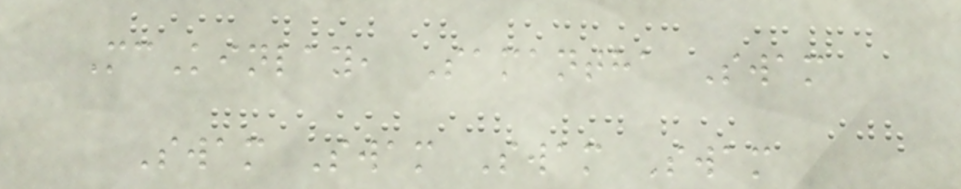McKinlay, Samantha Swam
Swam Swam Swam Swam
